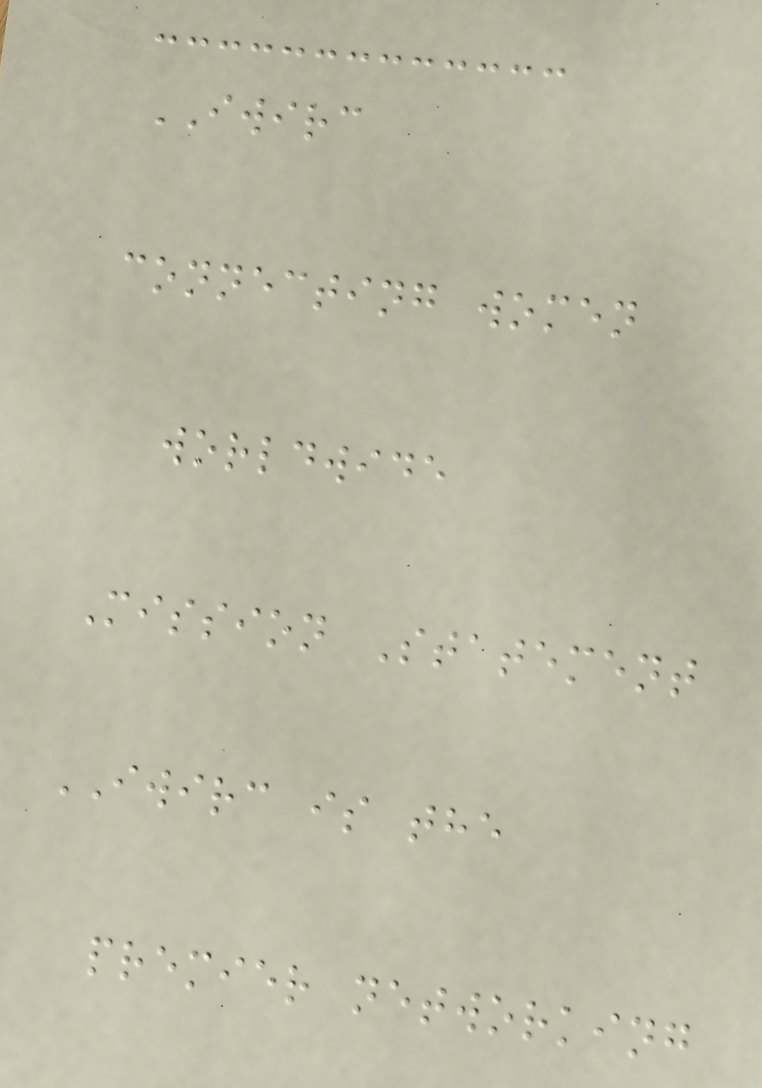IWIRC
connecting women
worldwide
Mission Statement
IWIRC is the
premier networking
